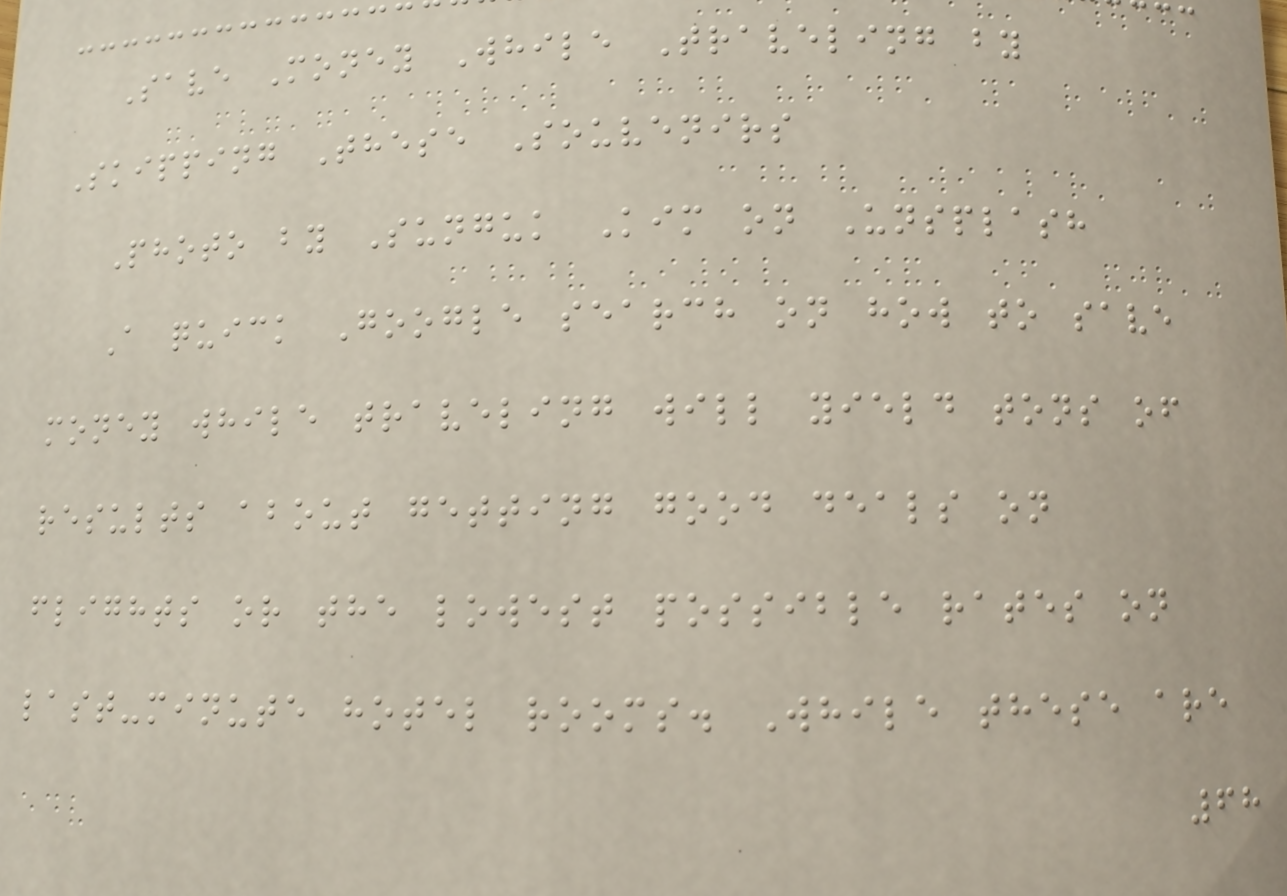Save Money While Traveling by
Skipping These Souvenirs
Photo by Sunguk Kim on Unsplash
A quick Google search on how to save
money while traveling will yield tons of
results about getting good deals on
flights or the lowest possible rates on
last-minute hotel rooms. While these are
68
